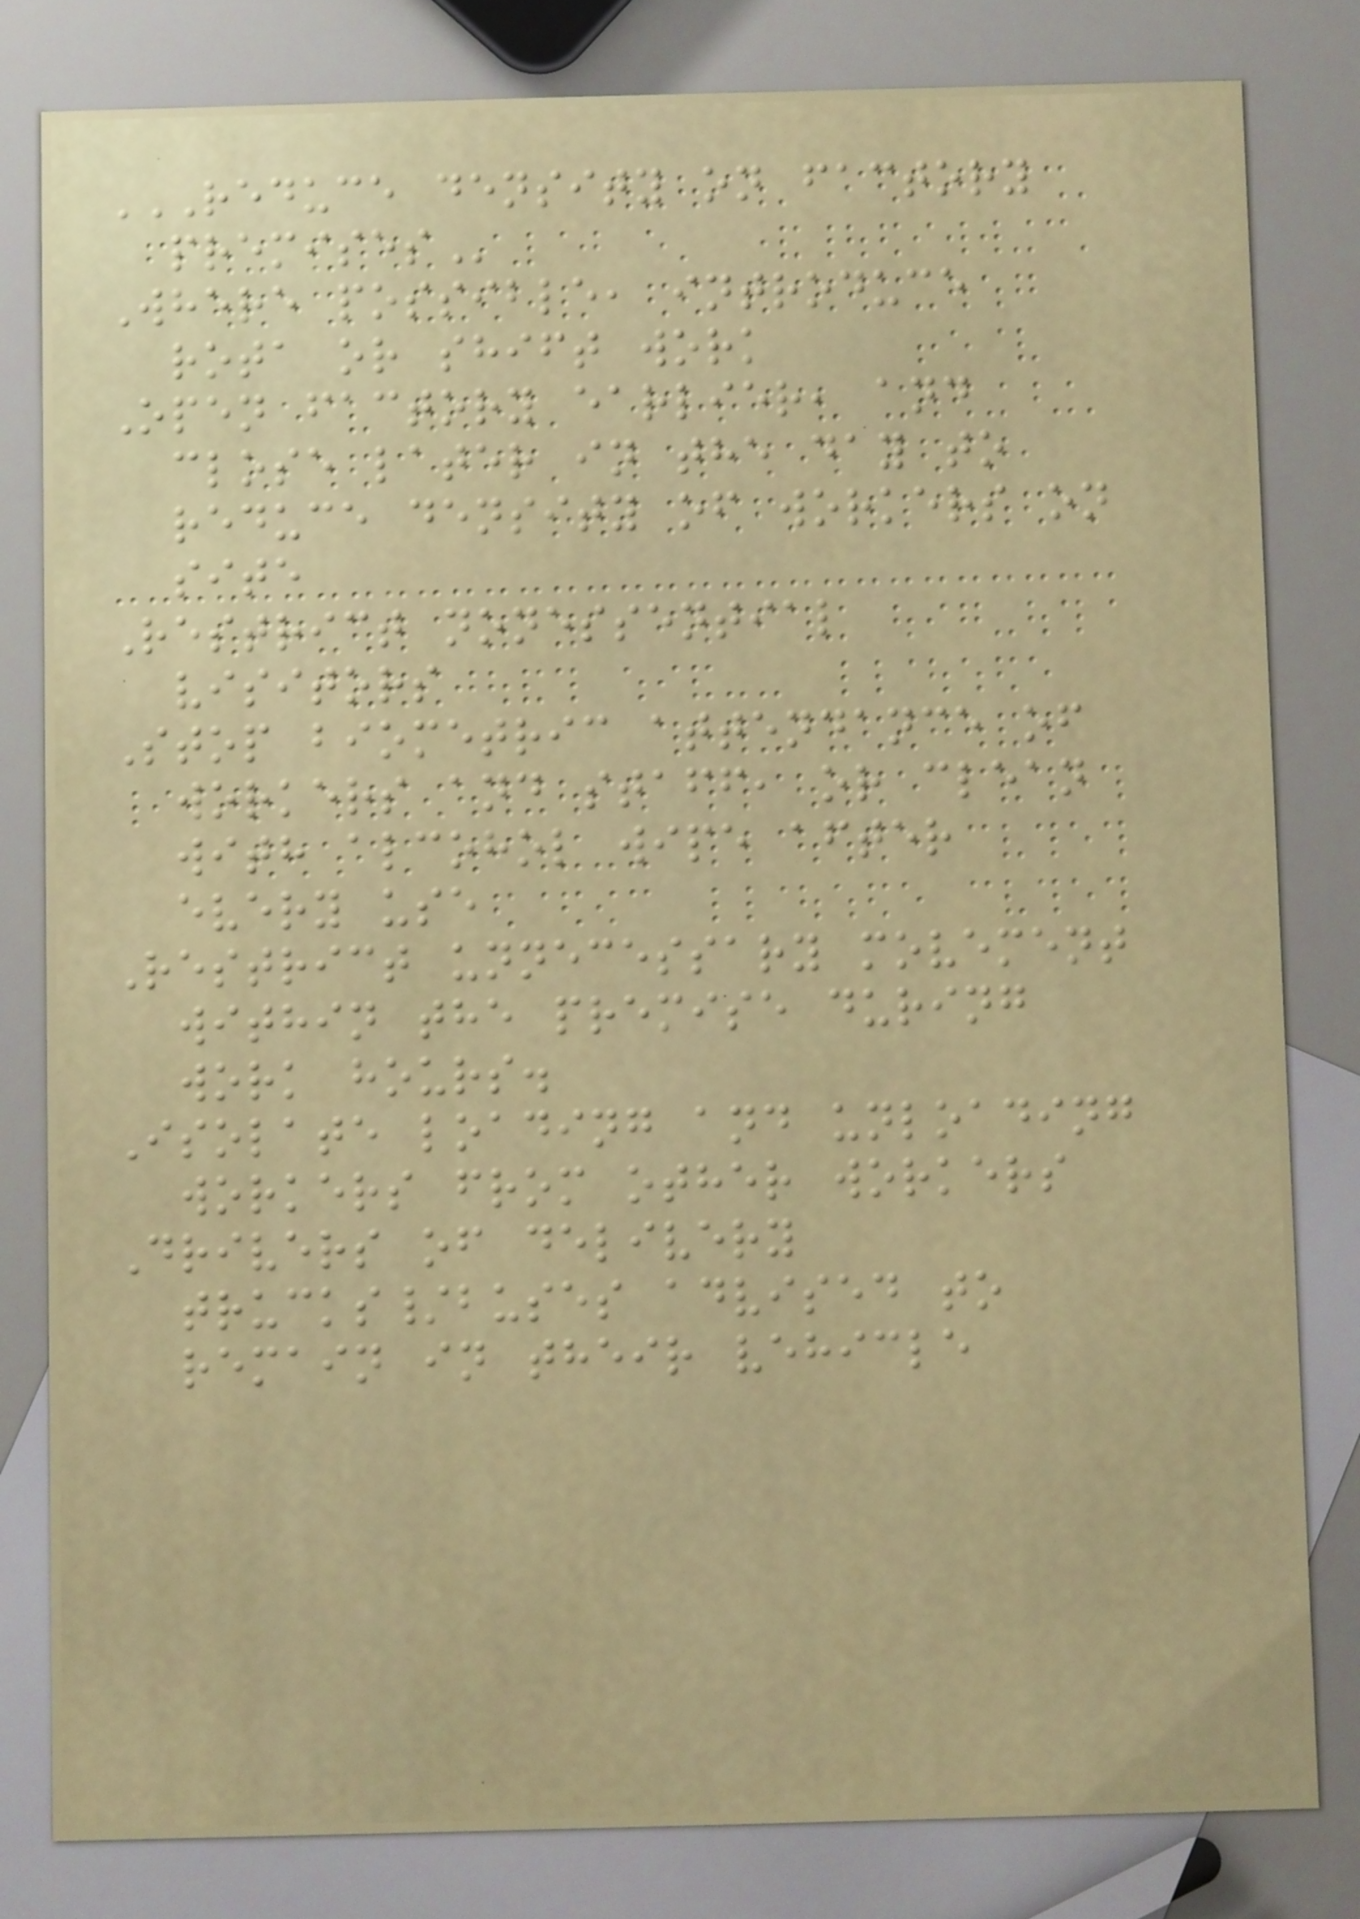REDUCE DENSITY ON FACTORY
PREMISES
Where possible, introduce
rota or shift work
Open factory earlier, and
close later in the day to
reduce density of workers on
site
Restrict nonessential
visitors
Stop biometric attendance of
workers and staff, or clean
with alcohol wipe after
every use
Restrict unnecessary movement
within the premise during
work hours.
Isolate loading and unloading
workers from other workers
Drivers of delivery
trucks/buses advised to
remain in their vehicle
